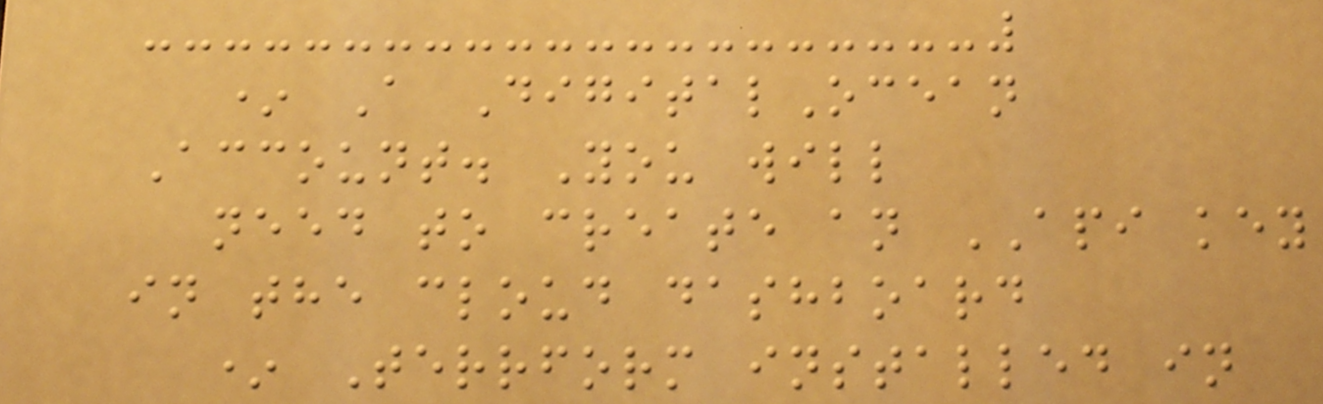* A DigitalOcean
Account. You will
need to create an API key
in the cloud dashboard
* Terrform installed in
